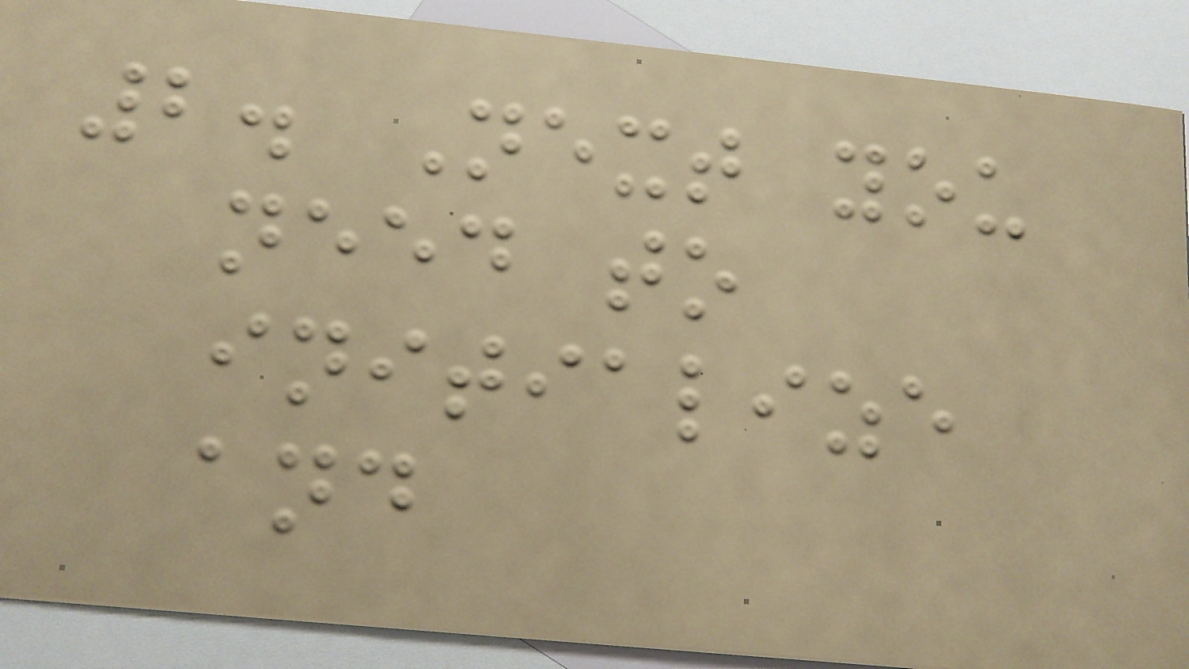2. Next you
need to
initialize
and
